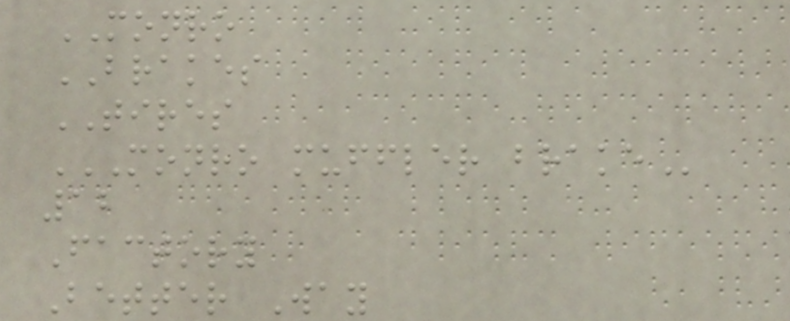MONRO
BRAKES
TIRES
MONRO MUFFLER BRAKE
12
Factory
Better Way
